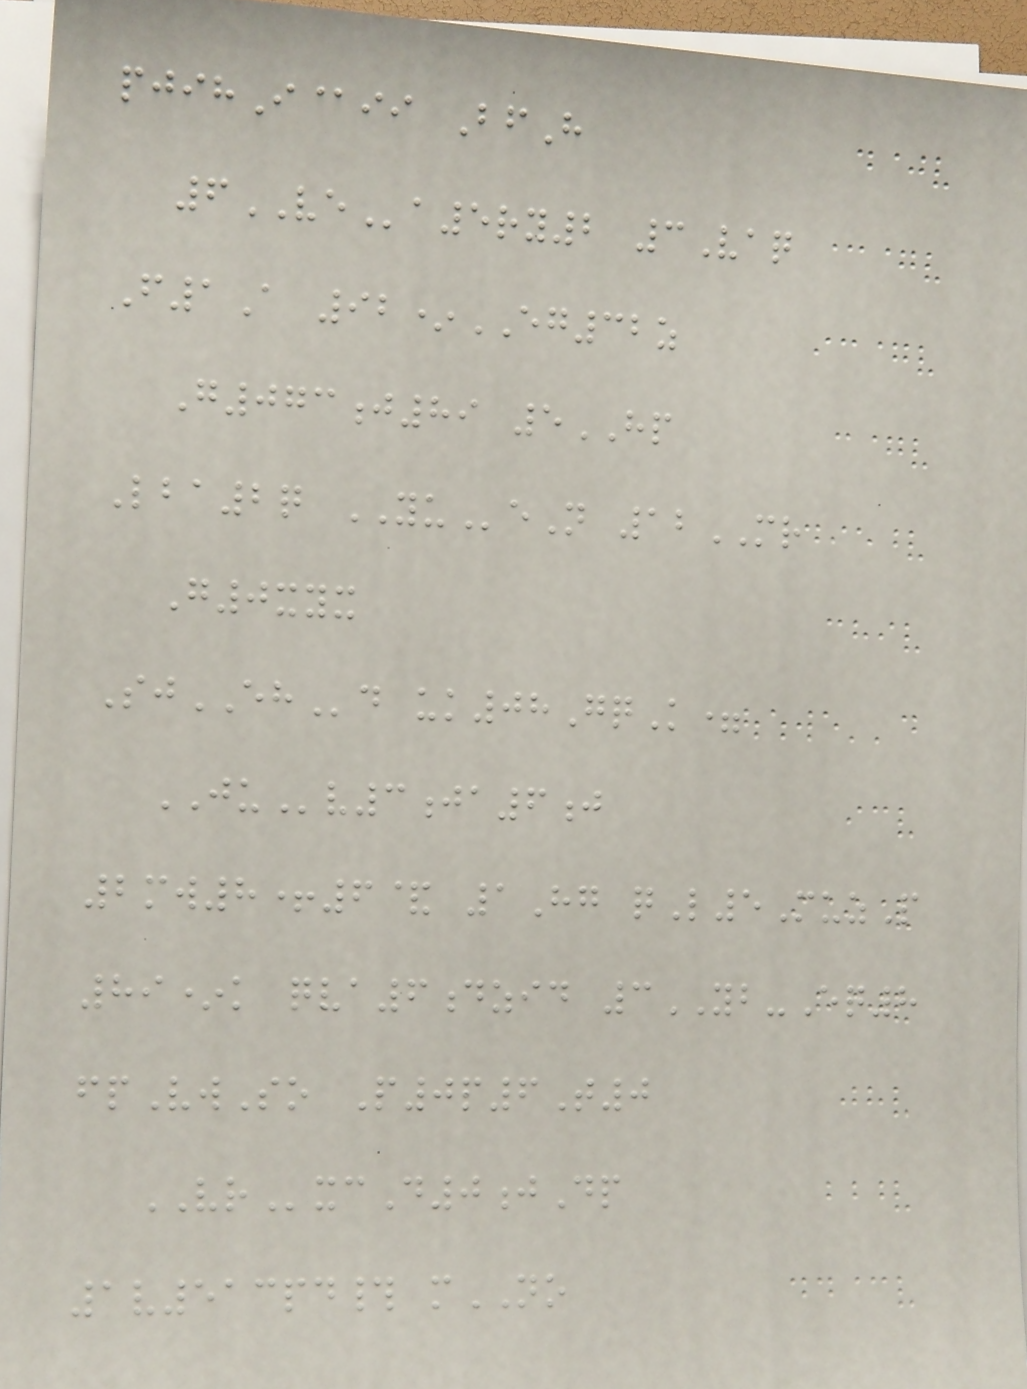pjihI@ii BfH
6VEa5ry2 3Vaq
F1A 92*EG32z
G073j89 5HP
Lba2q YUeN 12MR
G0xyx
SjEHd uk08GqK=
JUv3ja6j
2mw8+6& 1Hg qL5MuzP
89*k qva6dzid 3YB-Eq8
fpVwSo P0p6T0
VRxcD0jDp
1v513pd# mNO
